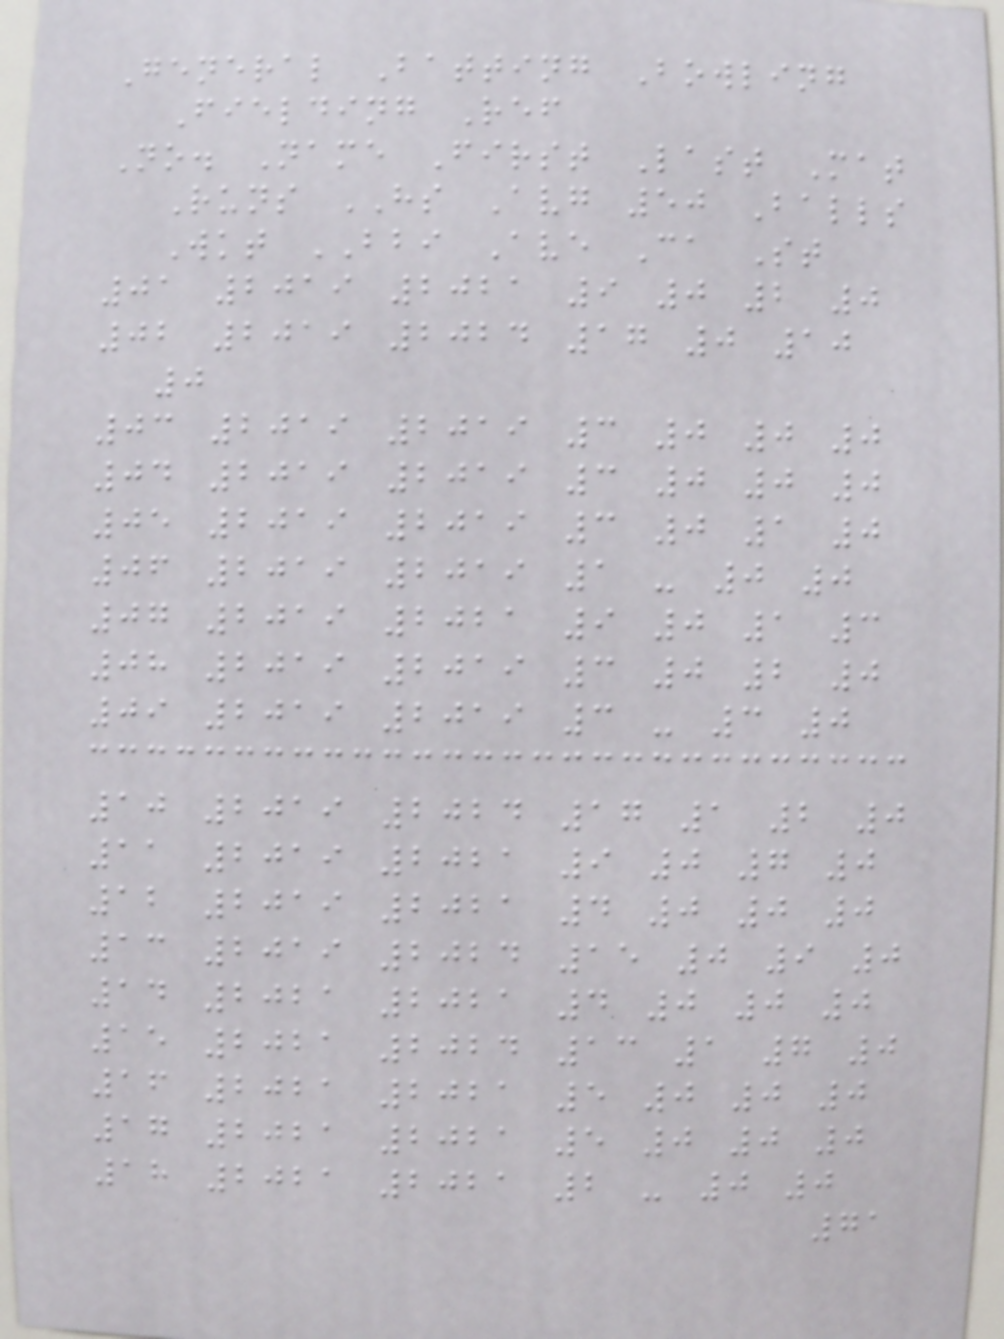General Batting Bowling
Fielding Ref
No. Name First Last Mat
Runs HS Avg 50 Balls
Wkt BBI Ave Ca St
01 2019 2021 9 0 2 0
02 2019 2024 17 0 10
0
03 2019 2019 3 0 0 0
04 2019 2019 3 0 0 0
05 2019 2019 3 0 1 0
06 2019 2019 1 - 0 0
07 2019 2021 9 0 1 3
08 2019 2019 3 0 2 0
09 2019 2019 3 - 3 0
10 2019 2024 17 1 2 0
11 2019 2021 9 0 7 0
12 2019 2021 4 0 0 0
13 2019 2024 15 0 9 0
14 2021 2021 4 0 0 0
15 2021 2024 13 1 7 0
16 2021 2021 5 0 0 0
17 2021 2021 5 0 0 0
18 2021 2021 2 - 0 0
71
